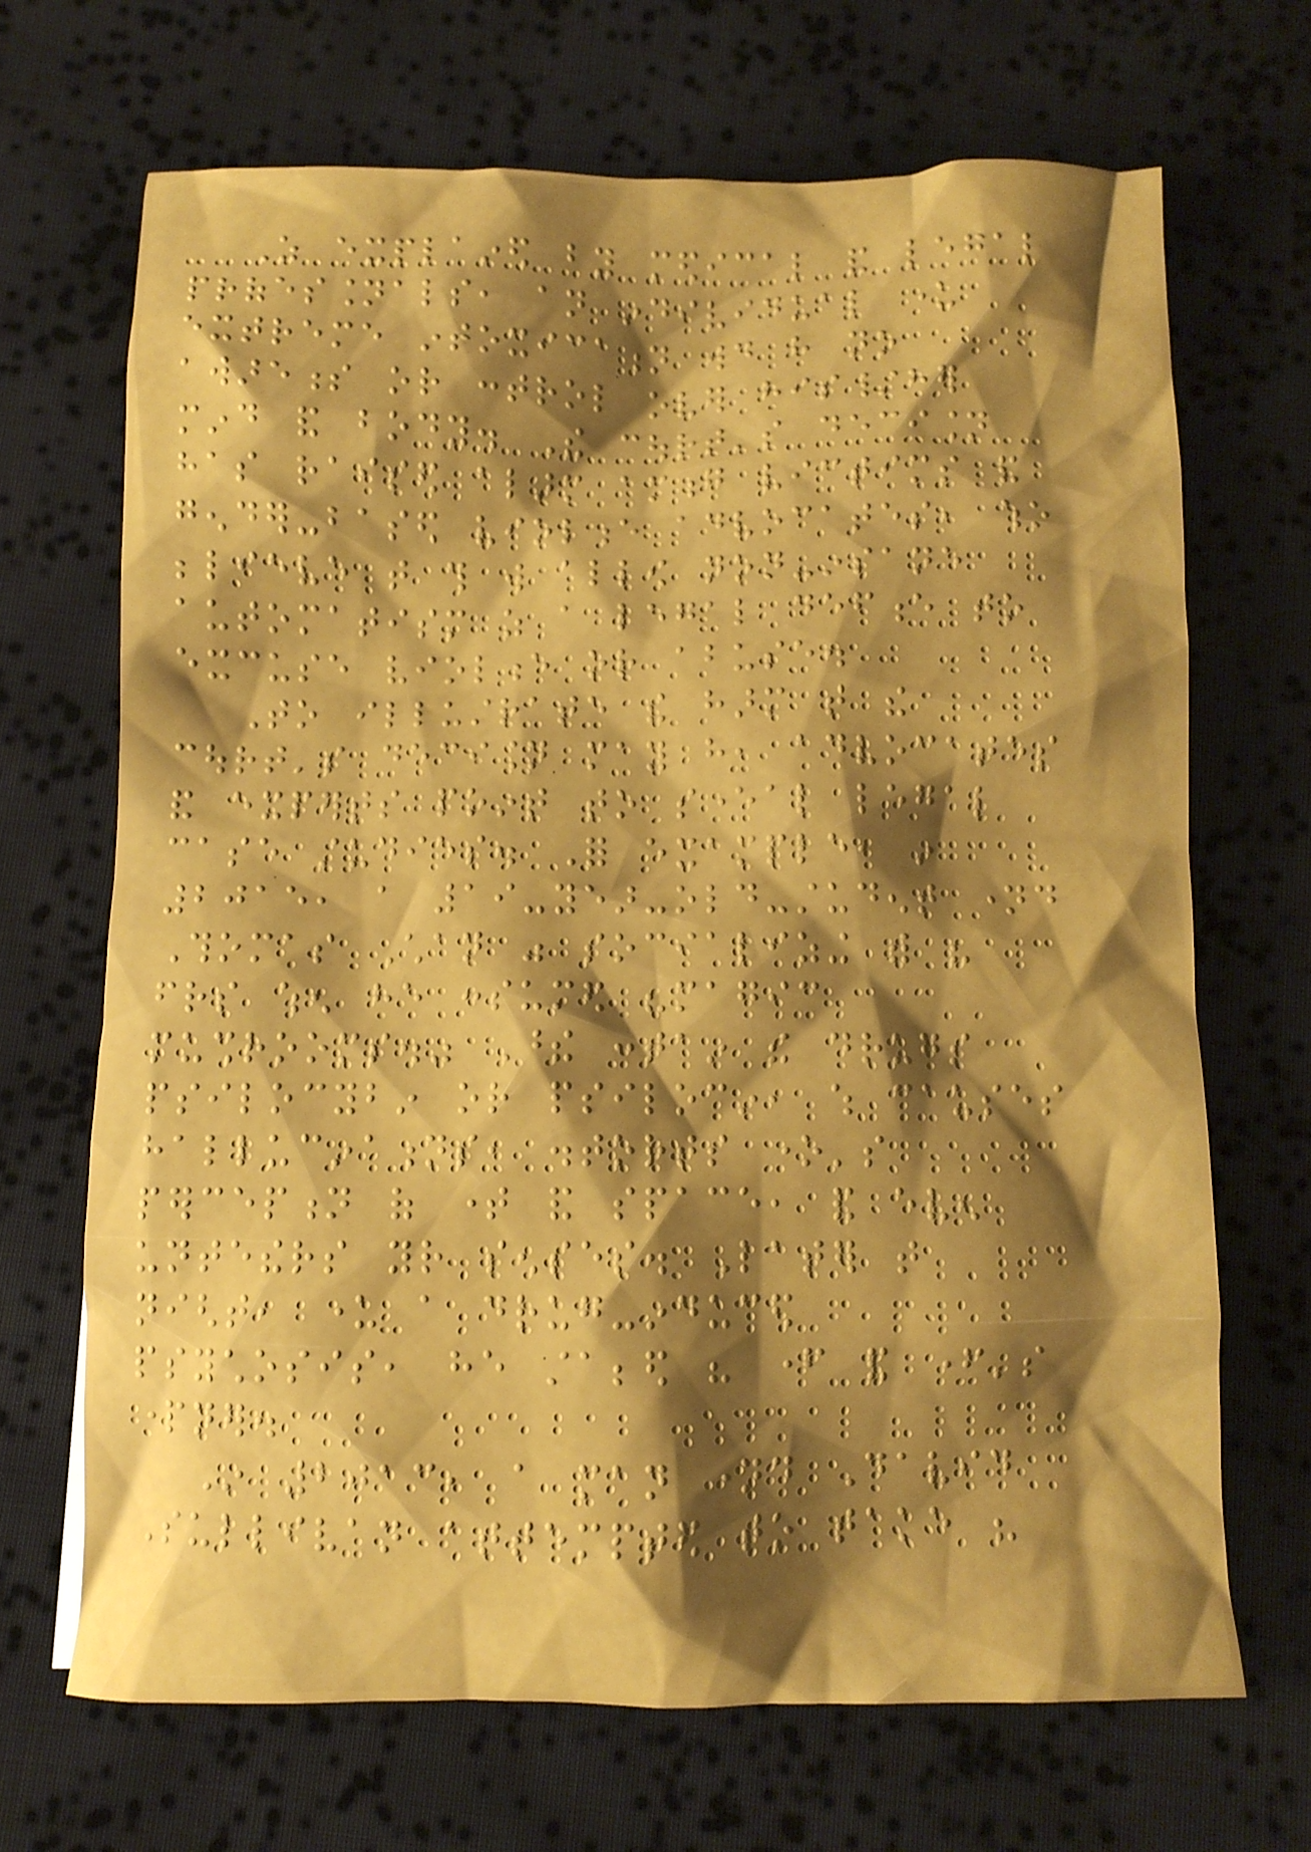As explained by medical and legal
professionals, an individual under
extreme intoxication would have no
awareness or control over his/her
mind and body. The court's decision
has raised alarm among victims and
gender-based violence advocates, who
believe that this will allow non-insane
automatism as a legal defence to
excuse violence or abuse.
To illustrate the harm that the
court's decision may have, advocates
and experts point to several legal
case studies. For example, in
2015, a 19-year-old-student named
Thomas Chan was socializing with his
friends when he consumed "magic
mushrooms." These contain the drugs
psilocybin or psilocin, which causes
hallucinations, distorts one's
perception of time and space, and even
untethers your senses. Later that
night, under a drug-induced
psychosis, he stabbed his father and father's
partner.
In 2013, a man named David
Sullivan attempted to take his
